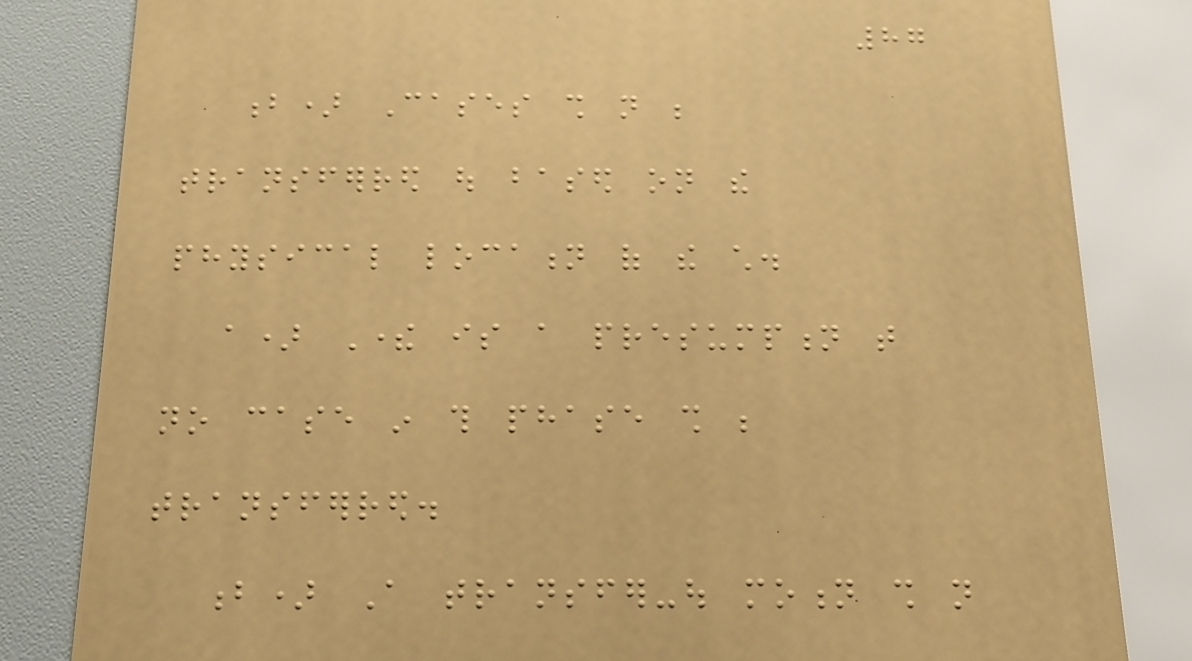87
b) Cases shall not be
transferred out based on the
physical location of the child.
a) There is a presumption that
no case in this phase shall be
transferred.
b) A transfer-out motion shall not
